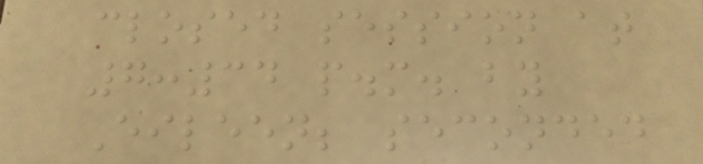closed session at
7:34 p.m. by
Eileen; seconded
